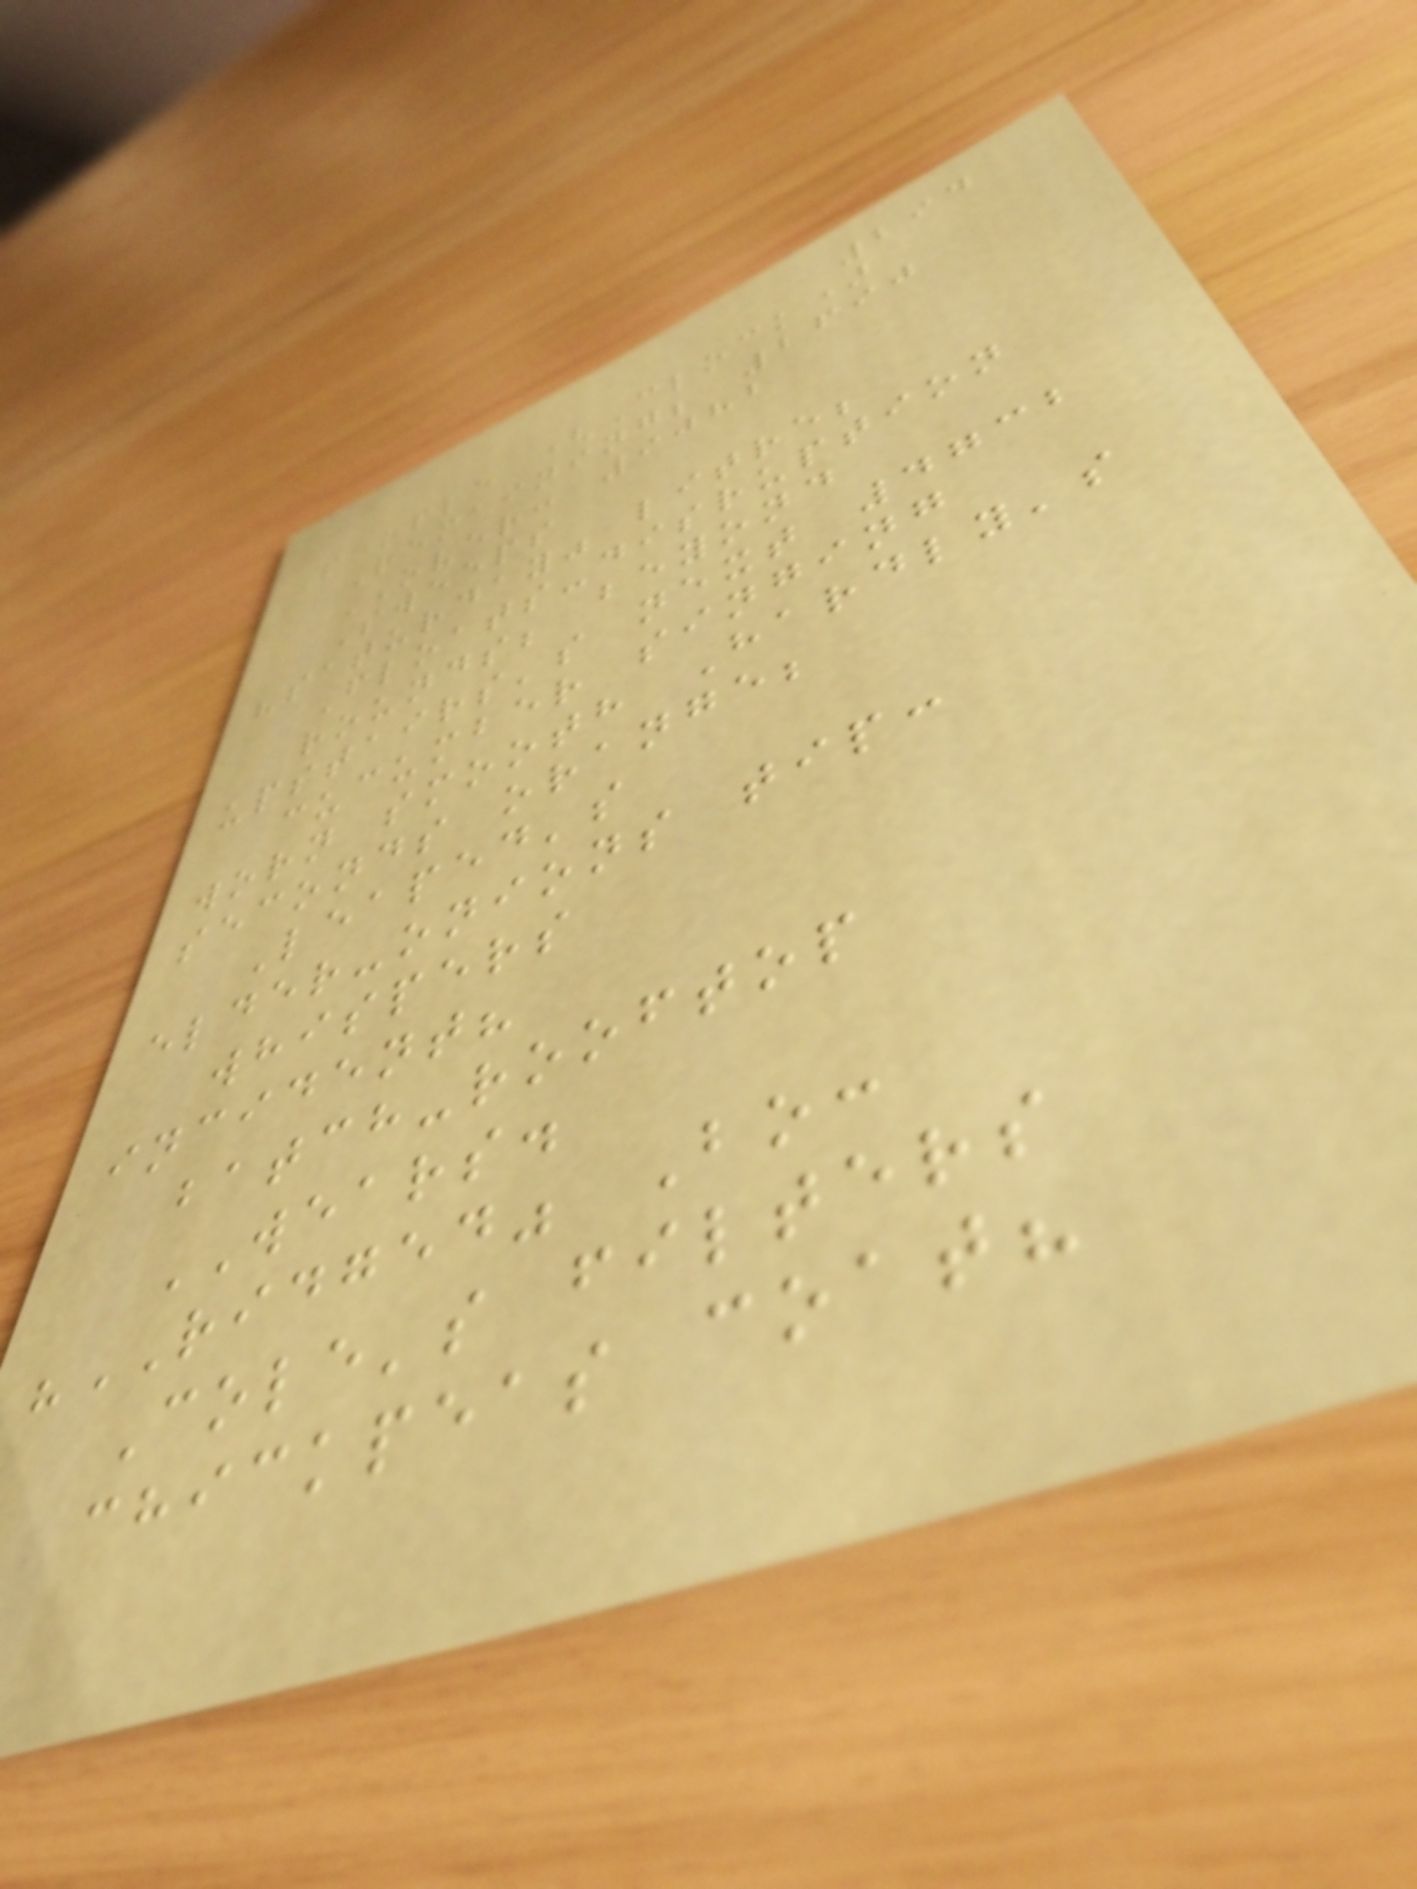294
People (Clock)
Remaining; 2690
OVER: 9082
Sweeps
"saturday" litre;
Floats-disruption
rounds; beyond
upstairs's next 4732
cucumber singing
worn smooth Hardly's
seconds orange;
Leaped's
elder-onions tip:
whispers
incident?
batch-rooftop
WEARS.
"RIDGED" Bo:
Cole's filters
chickpeas coat?
